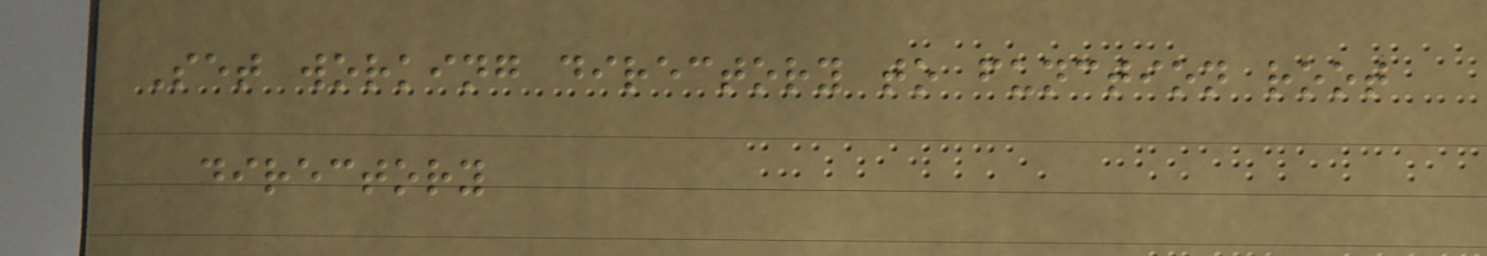Set working directory to function root
directory
